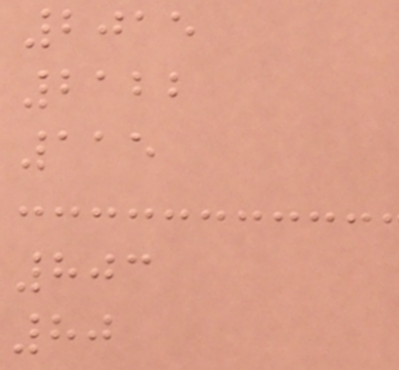2015
2122
115
803
80
